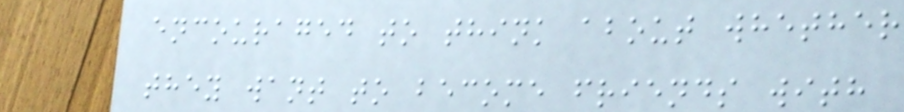encouraged to think about whether
they want to become friends with
